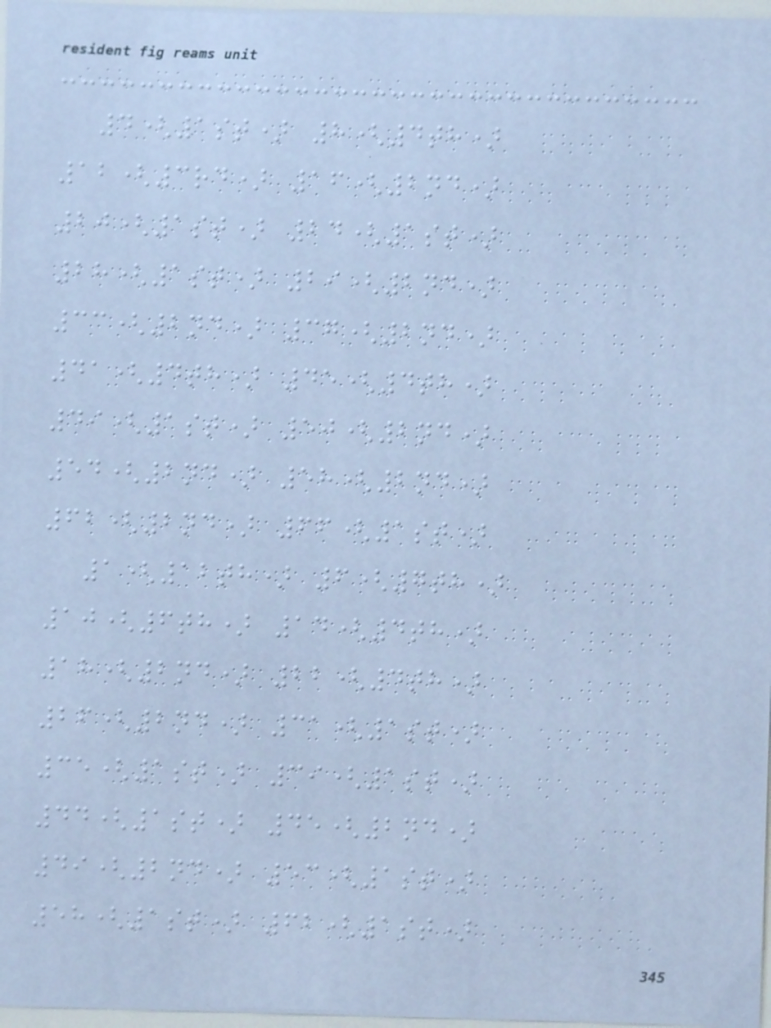4(1st) 8(4th)
12(3rd) 16(2nd)
20(1st) 24(1st)
28(1st) 29(2nd)
33(2nd) 37(2nd)
41(4th) 45(4th)
49(1st) 50(2nd)
54(2nd) 58(2nd)
62(2nd) 66(1st)
1(12th) 6(7th)
10(6th) 14(4th)
18(2nd) 22(4th)
26(2nd) 31(1st)
35(1st) 39(1st)
44(1st) 45(2nd)
49(2nd) 53(1st)
58(1st) 62(1st)
